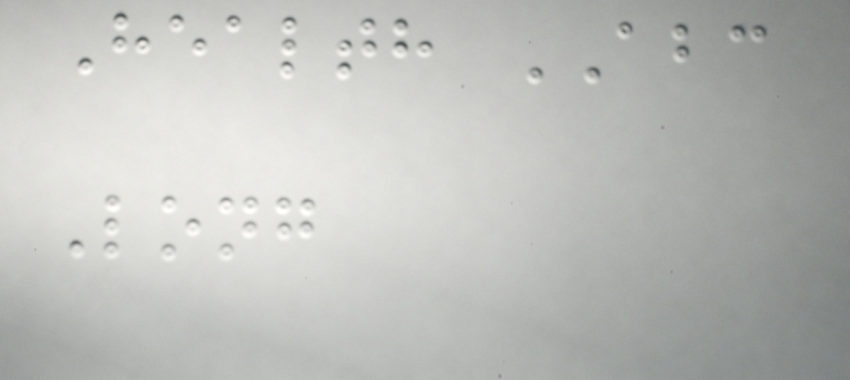Health ABC
Long
